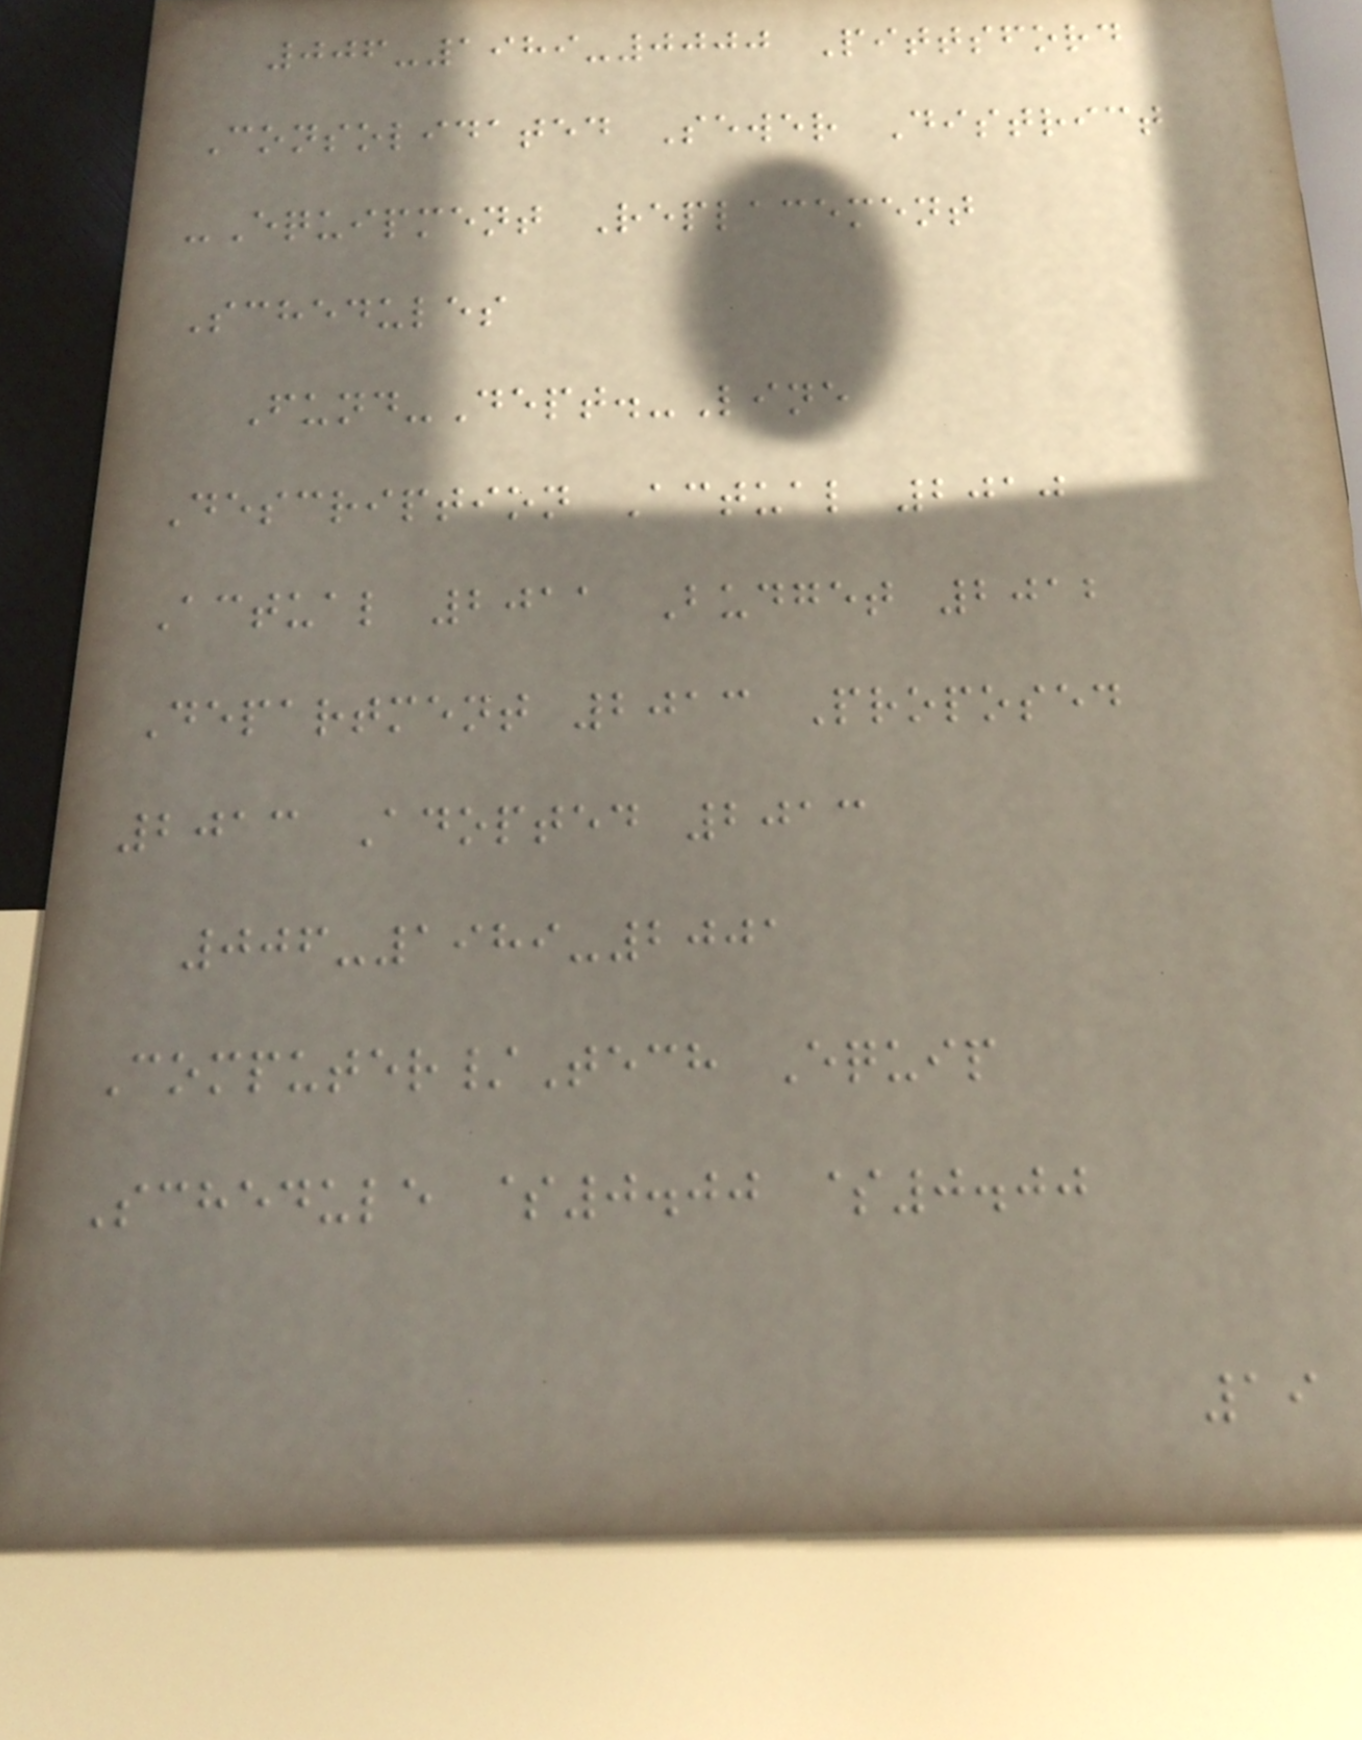006-1989-0000 Pittsford
Consolidated Sewer District
-Equipment Replacement
Schedules
Fund-Dept.-Line
Description Actual 2010
Actual 2011 Budget 2012
Department 2013 Proposed
2013 Adopted 2013
006-1989-2001
Computer/Tech Equip
Schedule $0.00 $0.00
19
